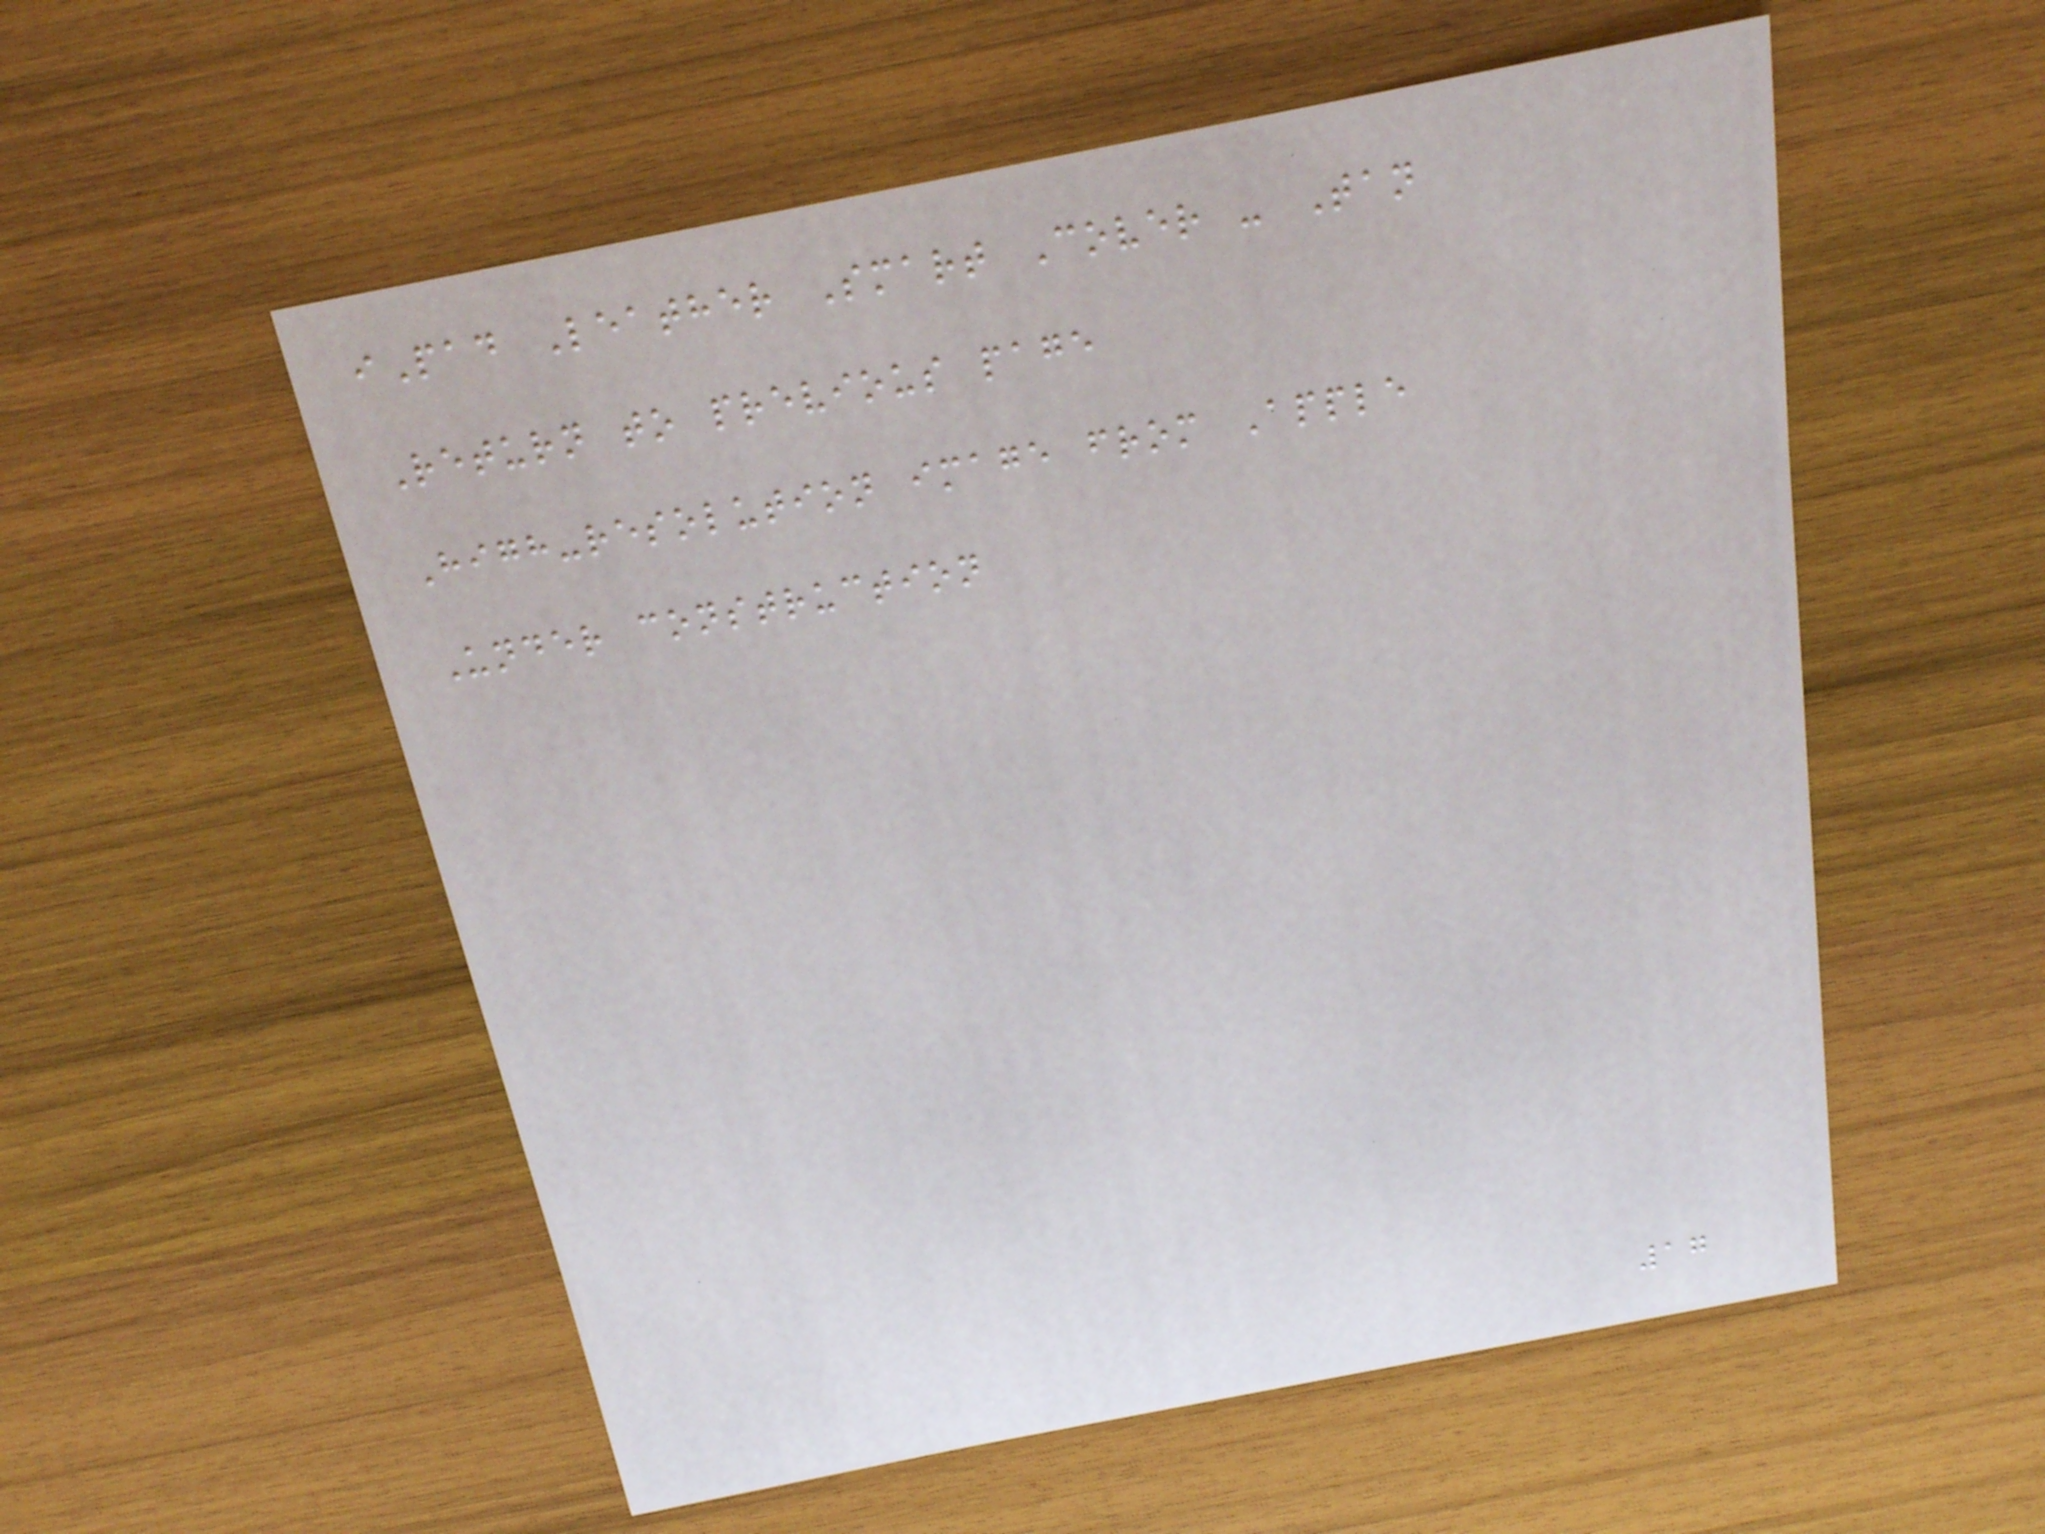iPad Leather Smart Cover - Tan
Return to previous page
High-resolution image from Apple
Under construction
17
